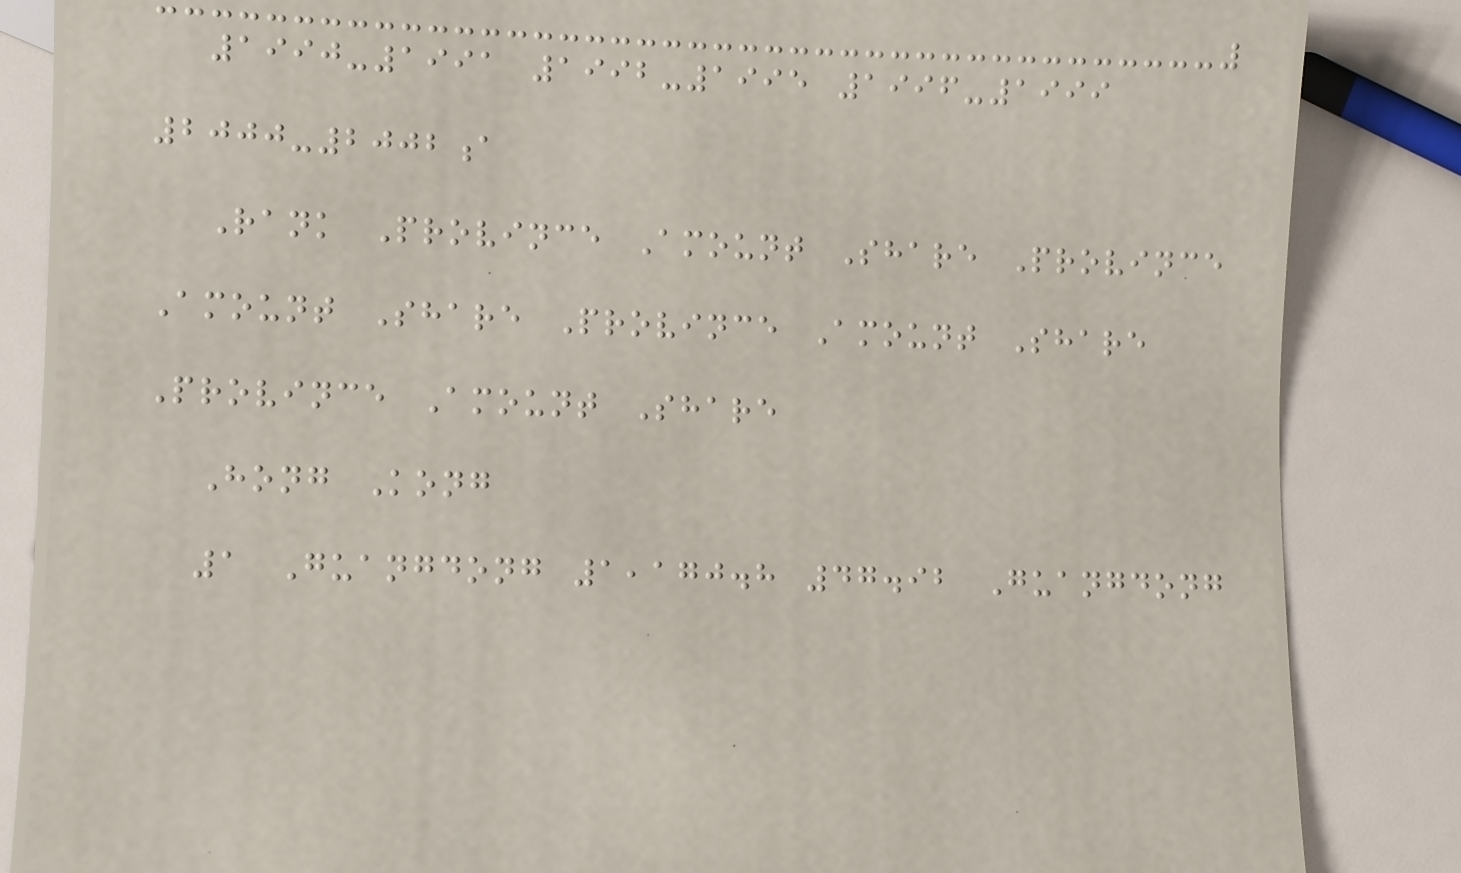1990-1991 1992-1995 1996-1999
2000-2002a
Rank Province Amount Share Province
Amount Share Province Amount Share
Province Amount Share
Hong Kong
1 Guangdong 1,170.8 47.92 Guangdong
